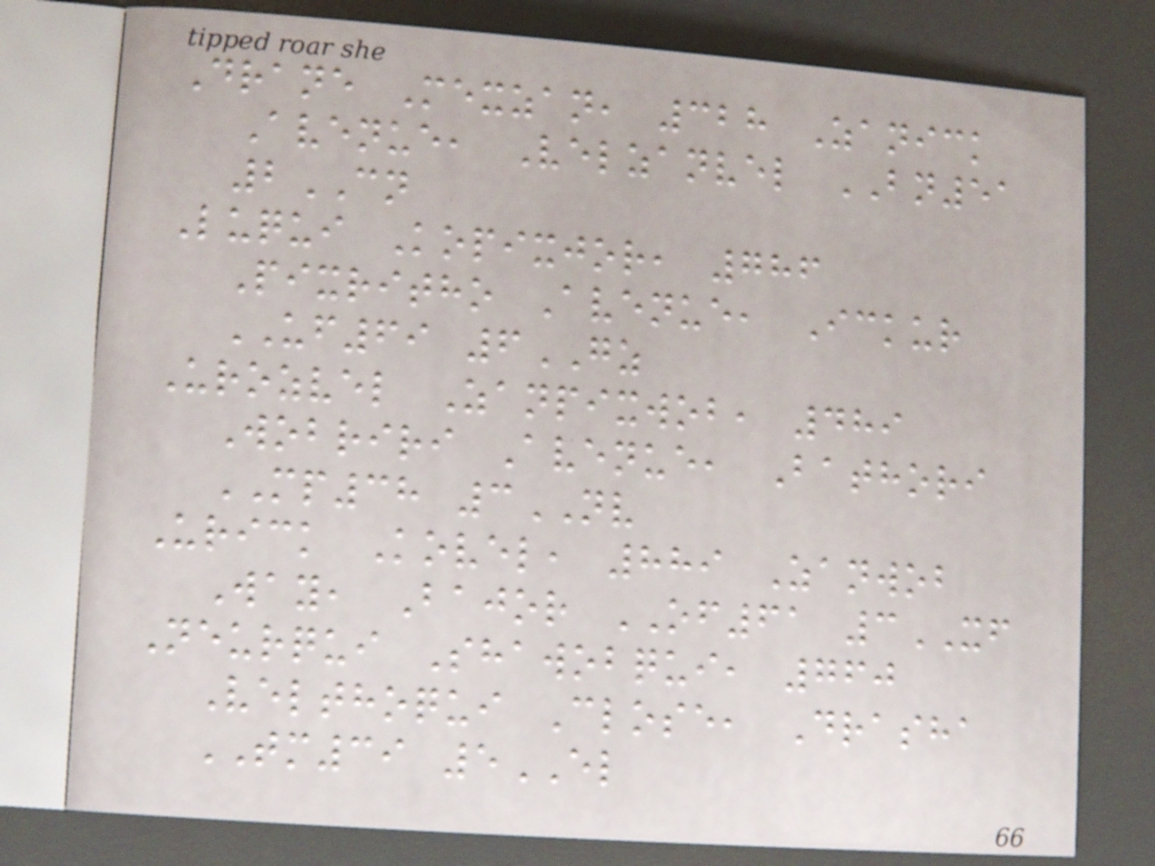Drane Mexzan, 328 Zanick
Avenue, Velzanvel BN51
2CN
Luqui Kopixjor, 786
Pixritho Avenue, Ickur
UF69 6GZ
Urozvel Zanpixwob, 489
Wobriri Avenue, Bathori
MP38 3NV
Urick Kovel, 889 Zanwob
Way, Bajor OF61 3XF
Neurqui Shawobqui, 760
Velthoqui Close, Drasha
TM39 5EL
